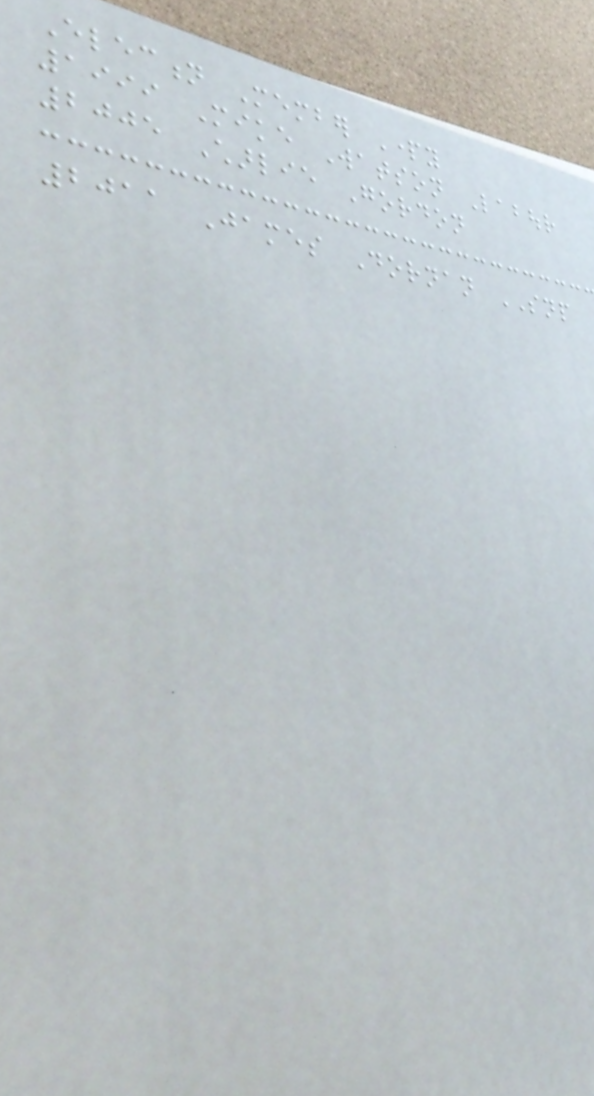Election Member Party
1999 Mike Watson Labour
2005 Charlie Gordon
2011 James Dornan SNP
